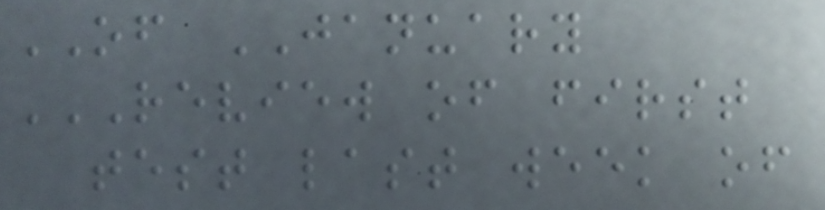OF JANUARY
REVIEW OF FIRST
TEST LAST WEEK OF
